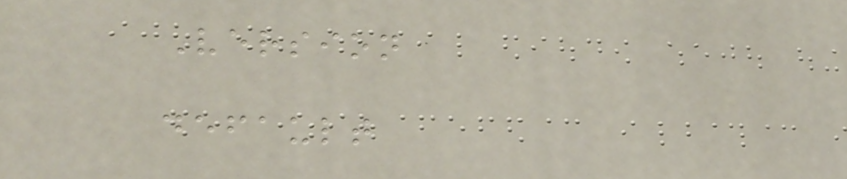Version
default
